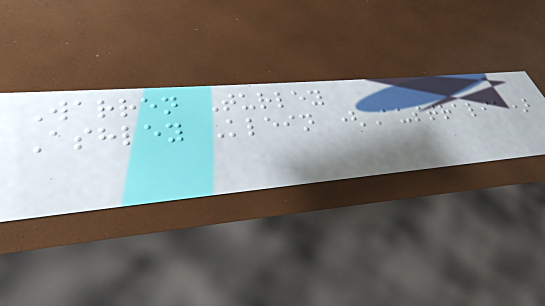Warren Turley
Ashley Klein (Australia)
